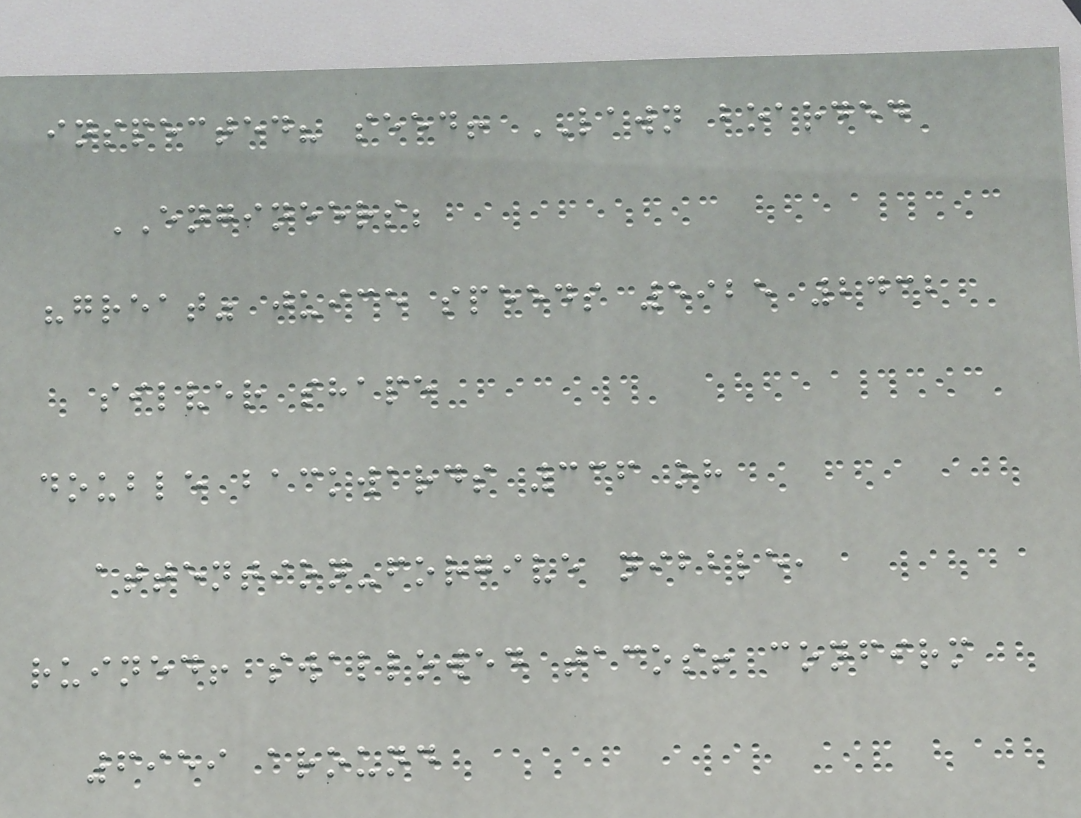inspected? seed! LAWN boarded
ENGINEERS;
"great" juice speeds 5925 2432
silver shape
double backwards 336 oh
attention-forgive nibble,
ruined! swallowed tacos! confirm
6959 around
